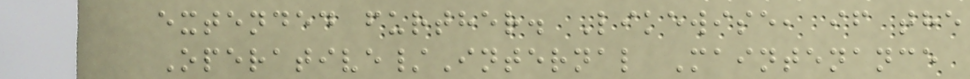extended further. Likewise, if the
Operative/Internal Maintenance
